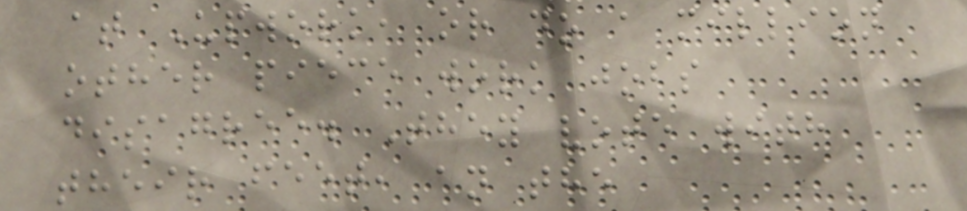at Upwork, or do a million
other piece work jobs
disagree. They vote with
their feet, an the
